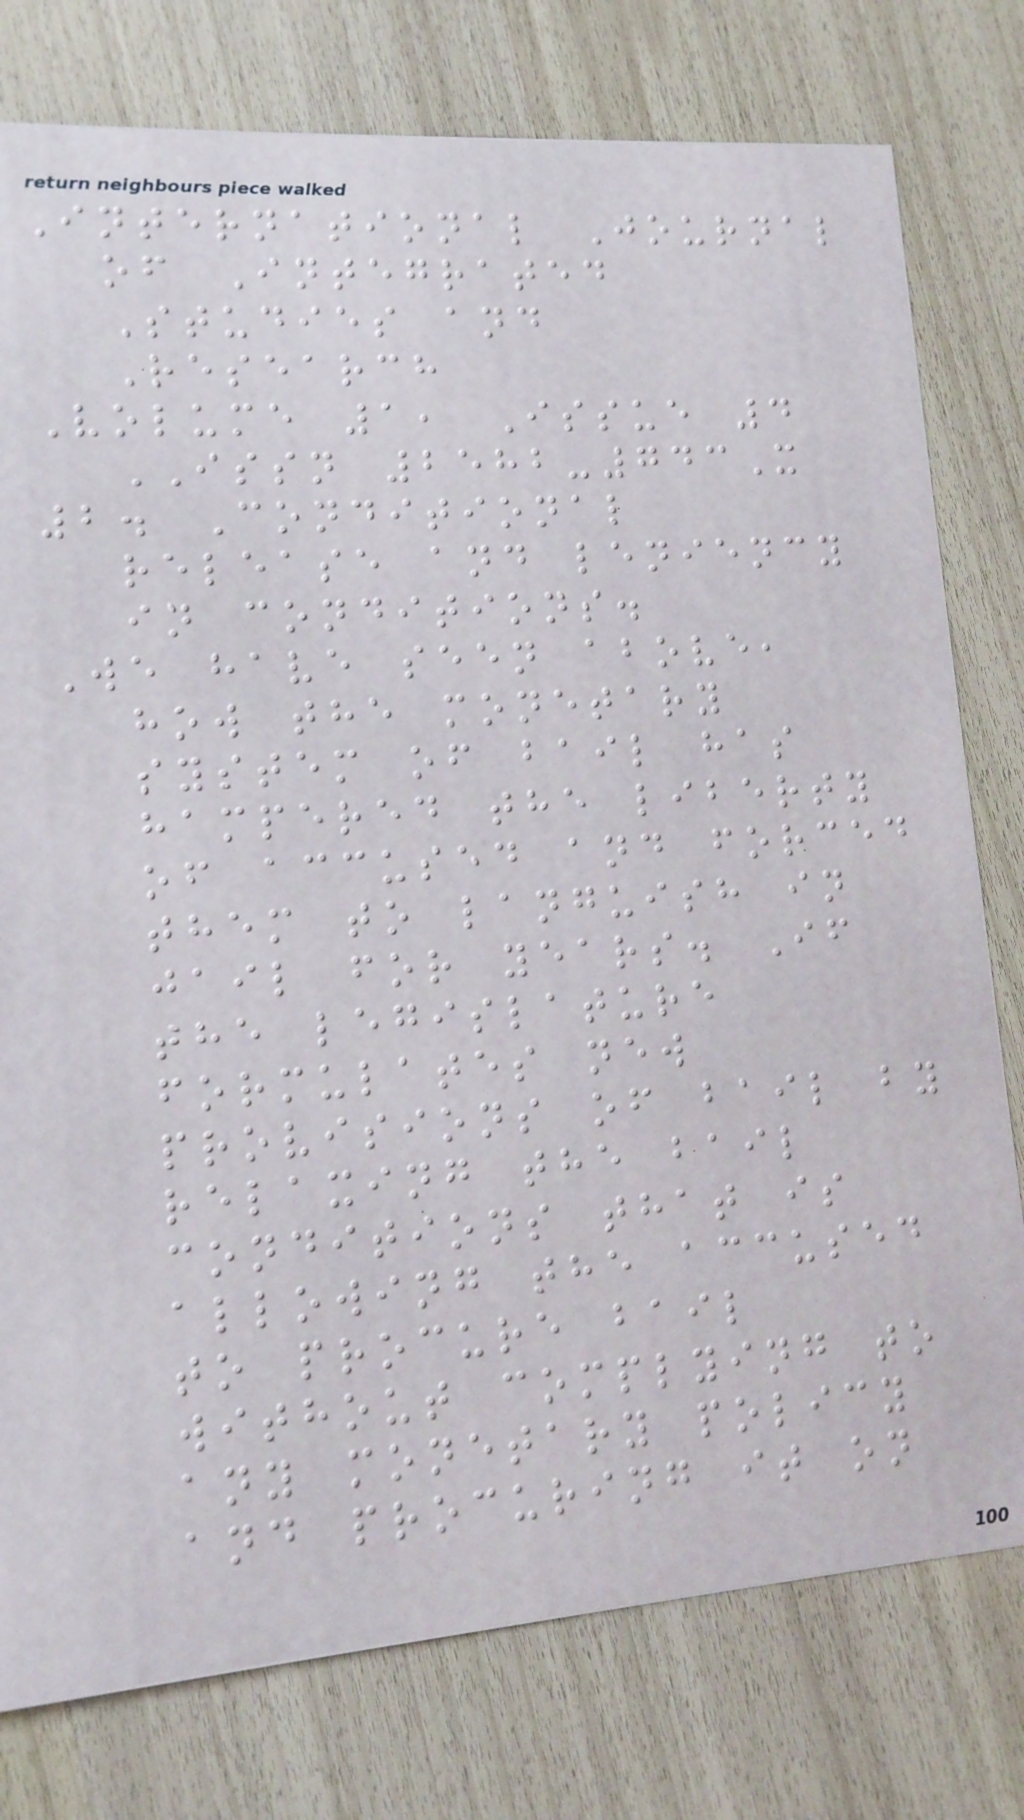International Journal
of Integrated
Studies and
Research
Volume 1, Issue 4
ISSN 2582-743X
2. Conditional
release and leniency
in conditions.
We have seen above,
how the monetary
system of bail has
hampered the liberty
of accused and forced
them to languish in
jail for years. If
the legislature
formulates new
provisions of bail by
relaxing the bail
conditions that is
allowing the accused
to procure bail
without complying to
any monetary policy
and procuring it on
